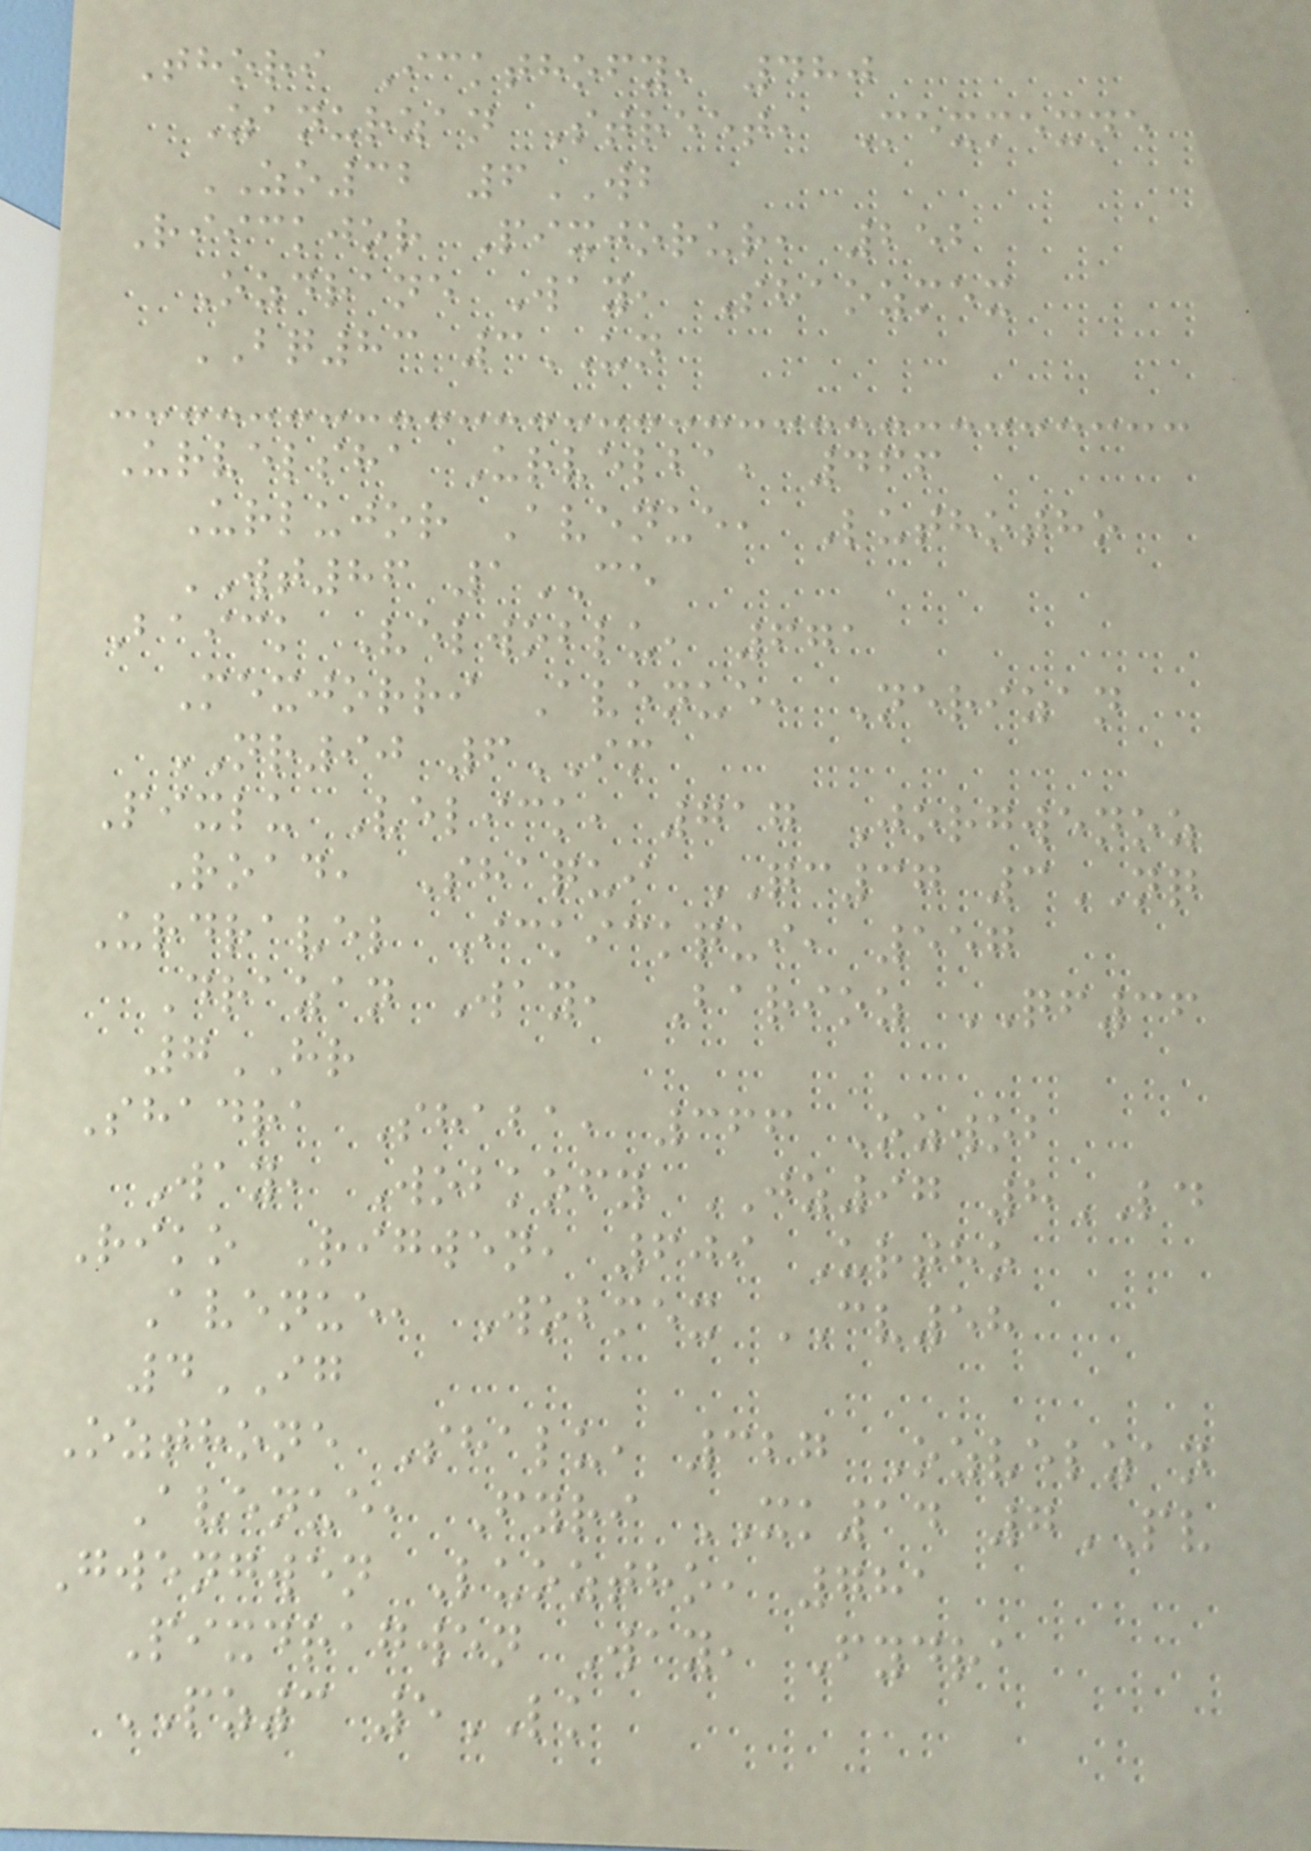Thori Ickthofy, 480
Zanurzan Street, Mexmexne
ZO32 6WB
Riickjor Pixjorur, 252
Ozdrane Way, Shaozmex
BQ83 3UN
Urvelsha Urvelba, 466
Urlujor Avenue, Luthotho
WT86 1CE
Baick Velwoblu, 671
Mexjorri Avenue, Nerizan
NR90 6IM
Pixlu Velick, 717 Jorgwenoz
Road, Shaqui QC37 3NQ
Urdravel Ickickqui, 557
Drazan Way, Barioz QF36
7HR
Shadra Shaba, 366 Ozwob
Way, Wobkofy JZ97 8LD
Riko Rigwen, 609 Urtho
Avenue, Wobmex CV58
4IG
Ozthone Shalu, 327 Ozvelzan
Avenue, Fyri XK14 7PV
Gwengwen Luoztho, 781
Pixdragwen Way, Fydra
PZ3 5LK
